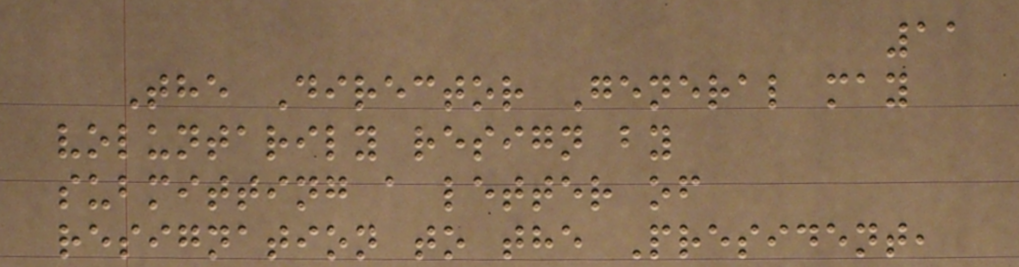11
The Director General may
voluntarily resign by
submitting a letter of
resignation to the President,
